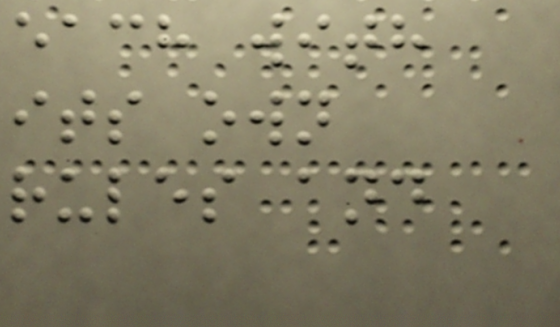each with
its own
rules and
